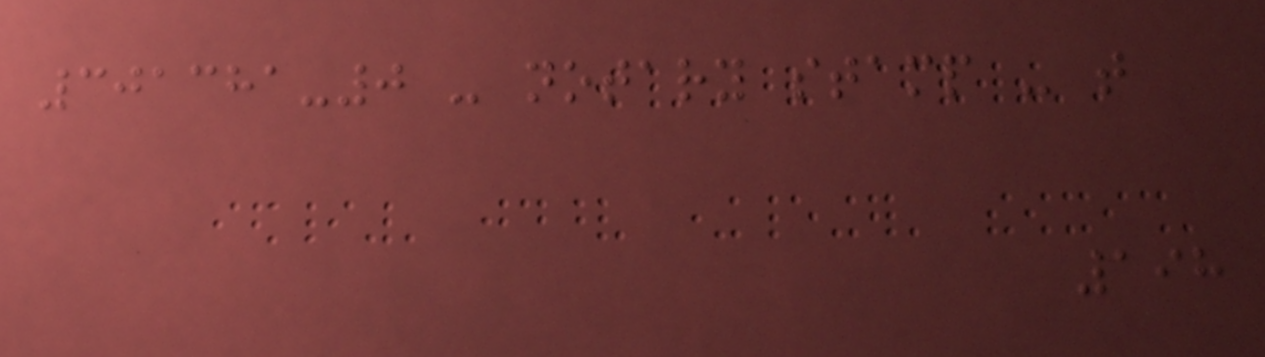301381-0 - notary stamp - t
198
